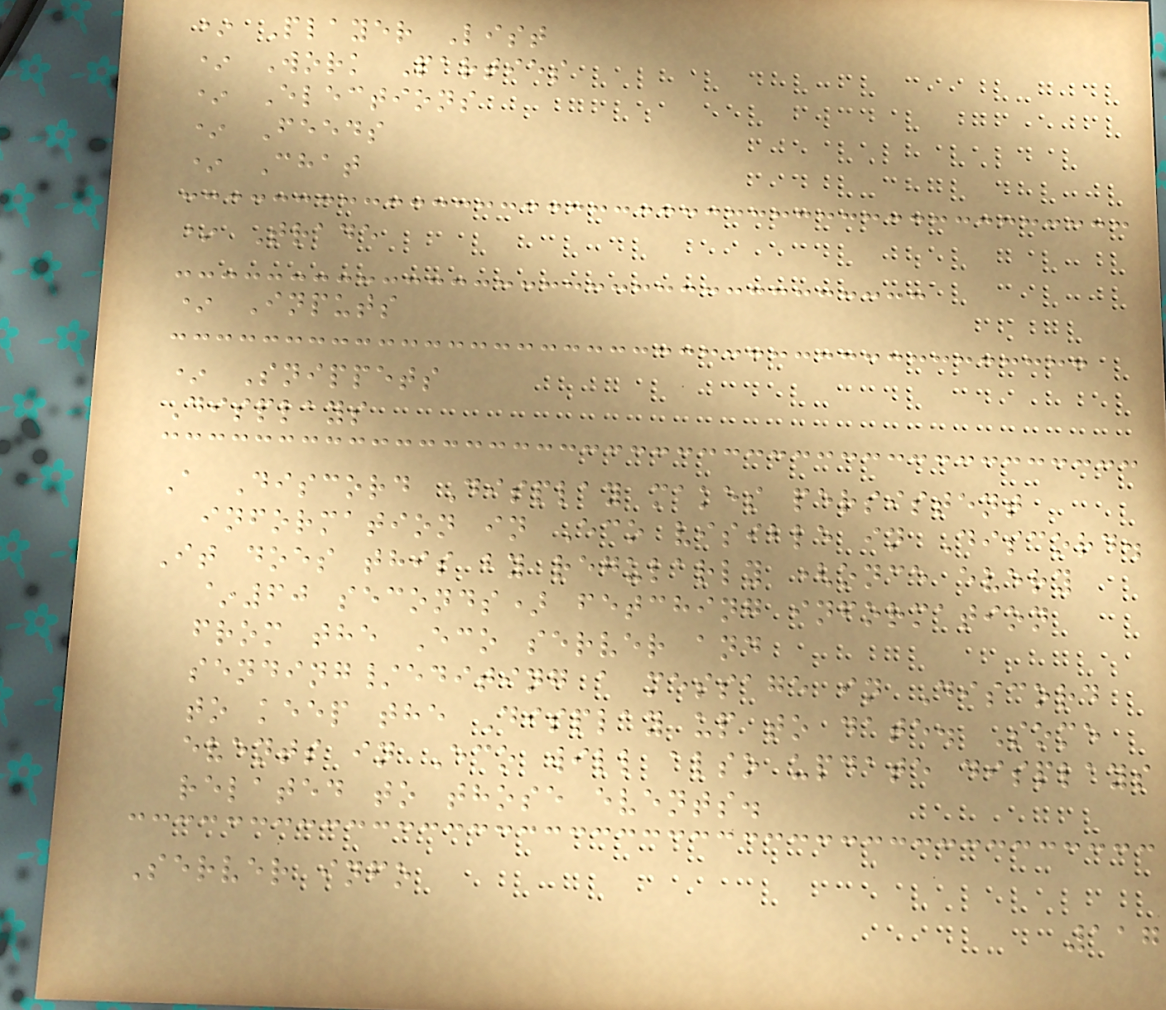* Player List
* Work Parties
* Elections
* Feeds
* Chat
* Trade
* Inputs
* Snippets
Displays
A Discord Display makes persistent
information in Eco visible in Discord.
It does this by regularly (once every
~60 seconds) fetching information
from the Eco server and
sending/editing a message in Discord
to keep the Display up to date. Some
events in Eco will also update displays
related to those events.
Server info
117
